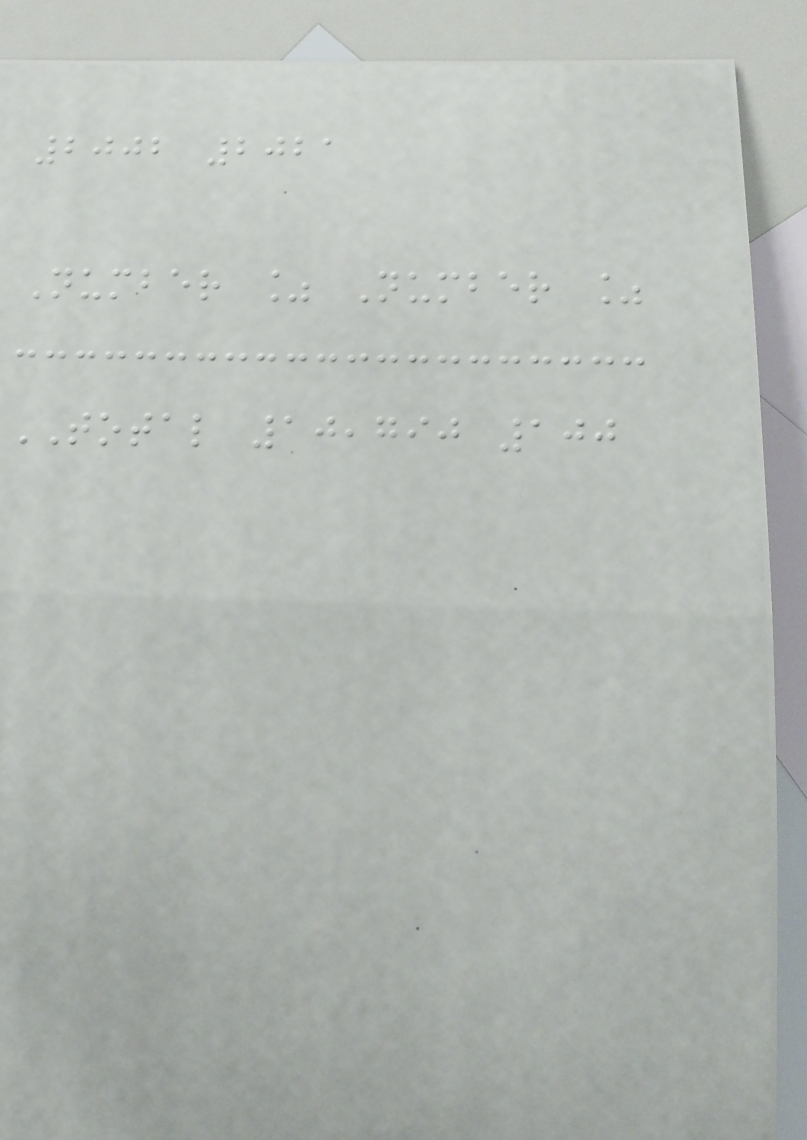2002 2021
Number % Number %
TOTAL 10,790 100
